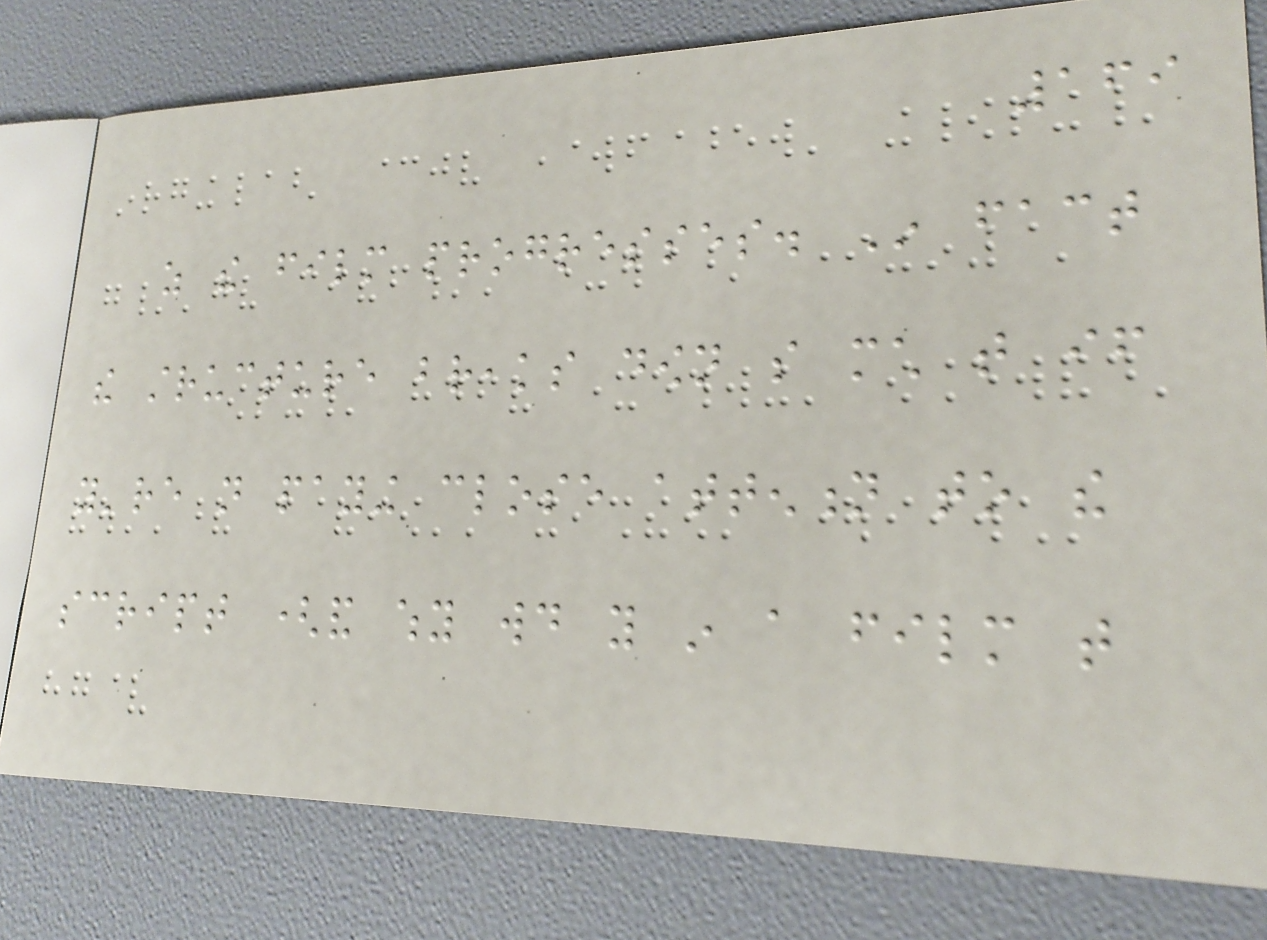169
as the film progresses. In fact
the structure breaks down so much that if
you're not paying close attention to the
script (and why would you in a film that
